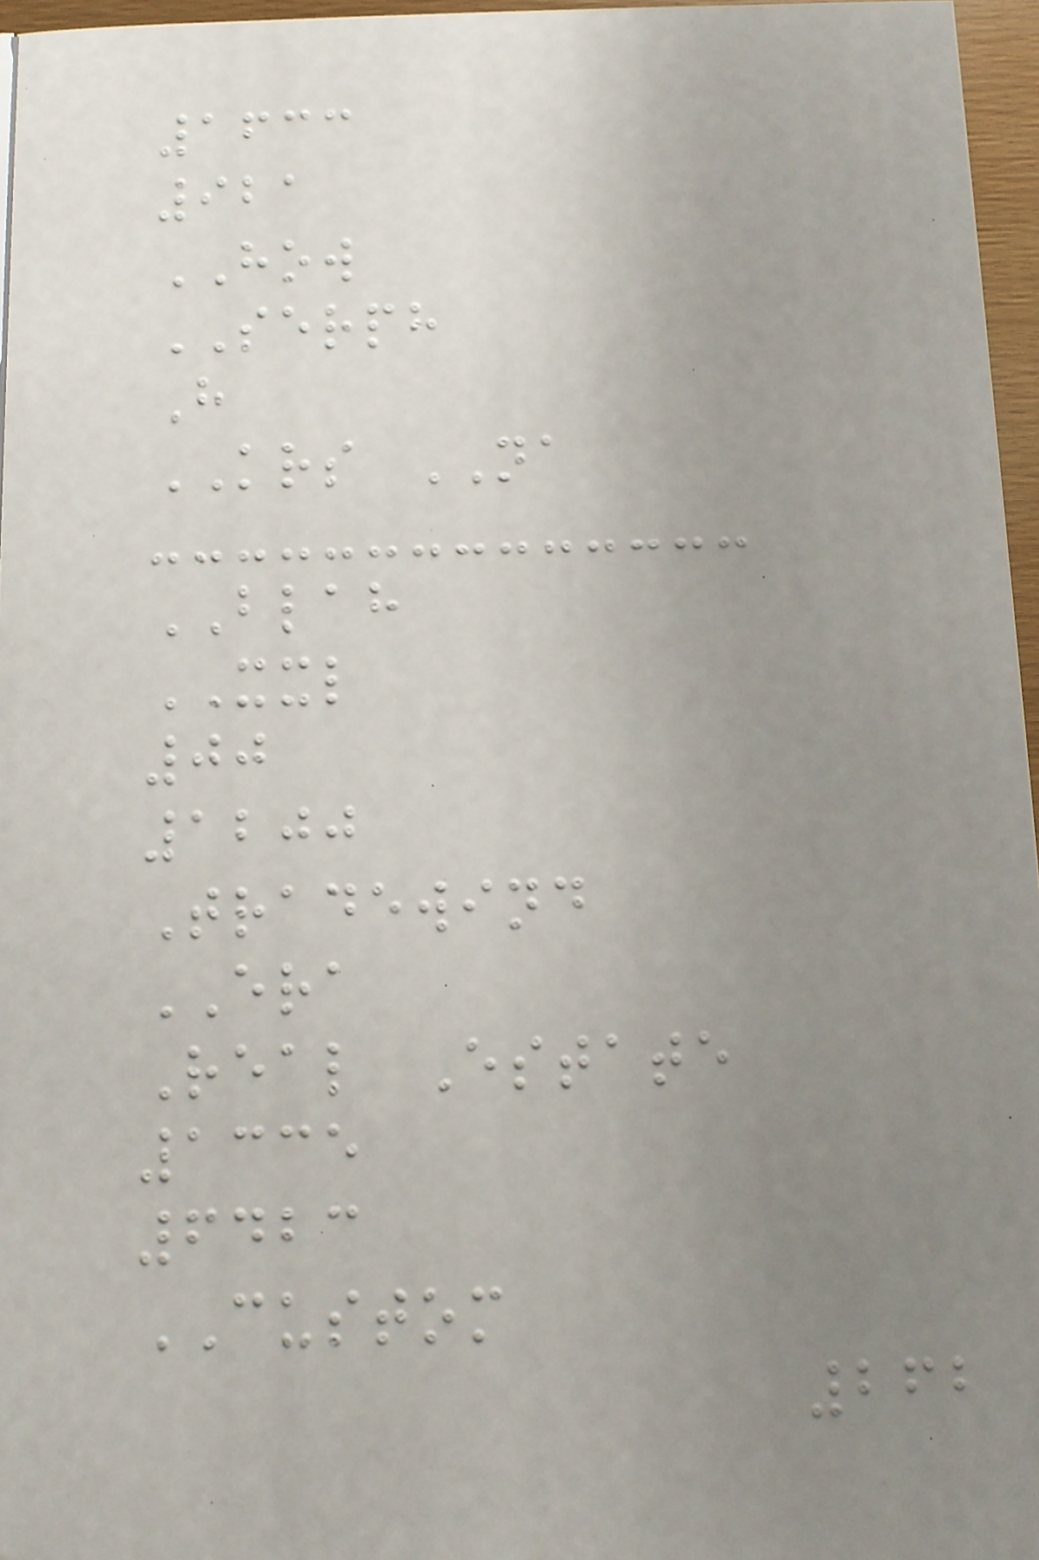1633
921
HOW
SERPH
H
KRS NA
BLAH
XXL
00
1200
Tradewind
ERA
Real Estate
1335
6423
CUSTOM
262
